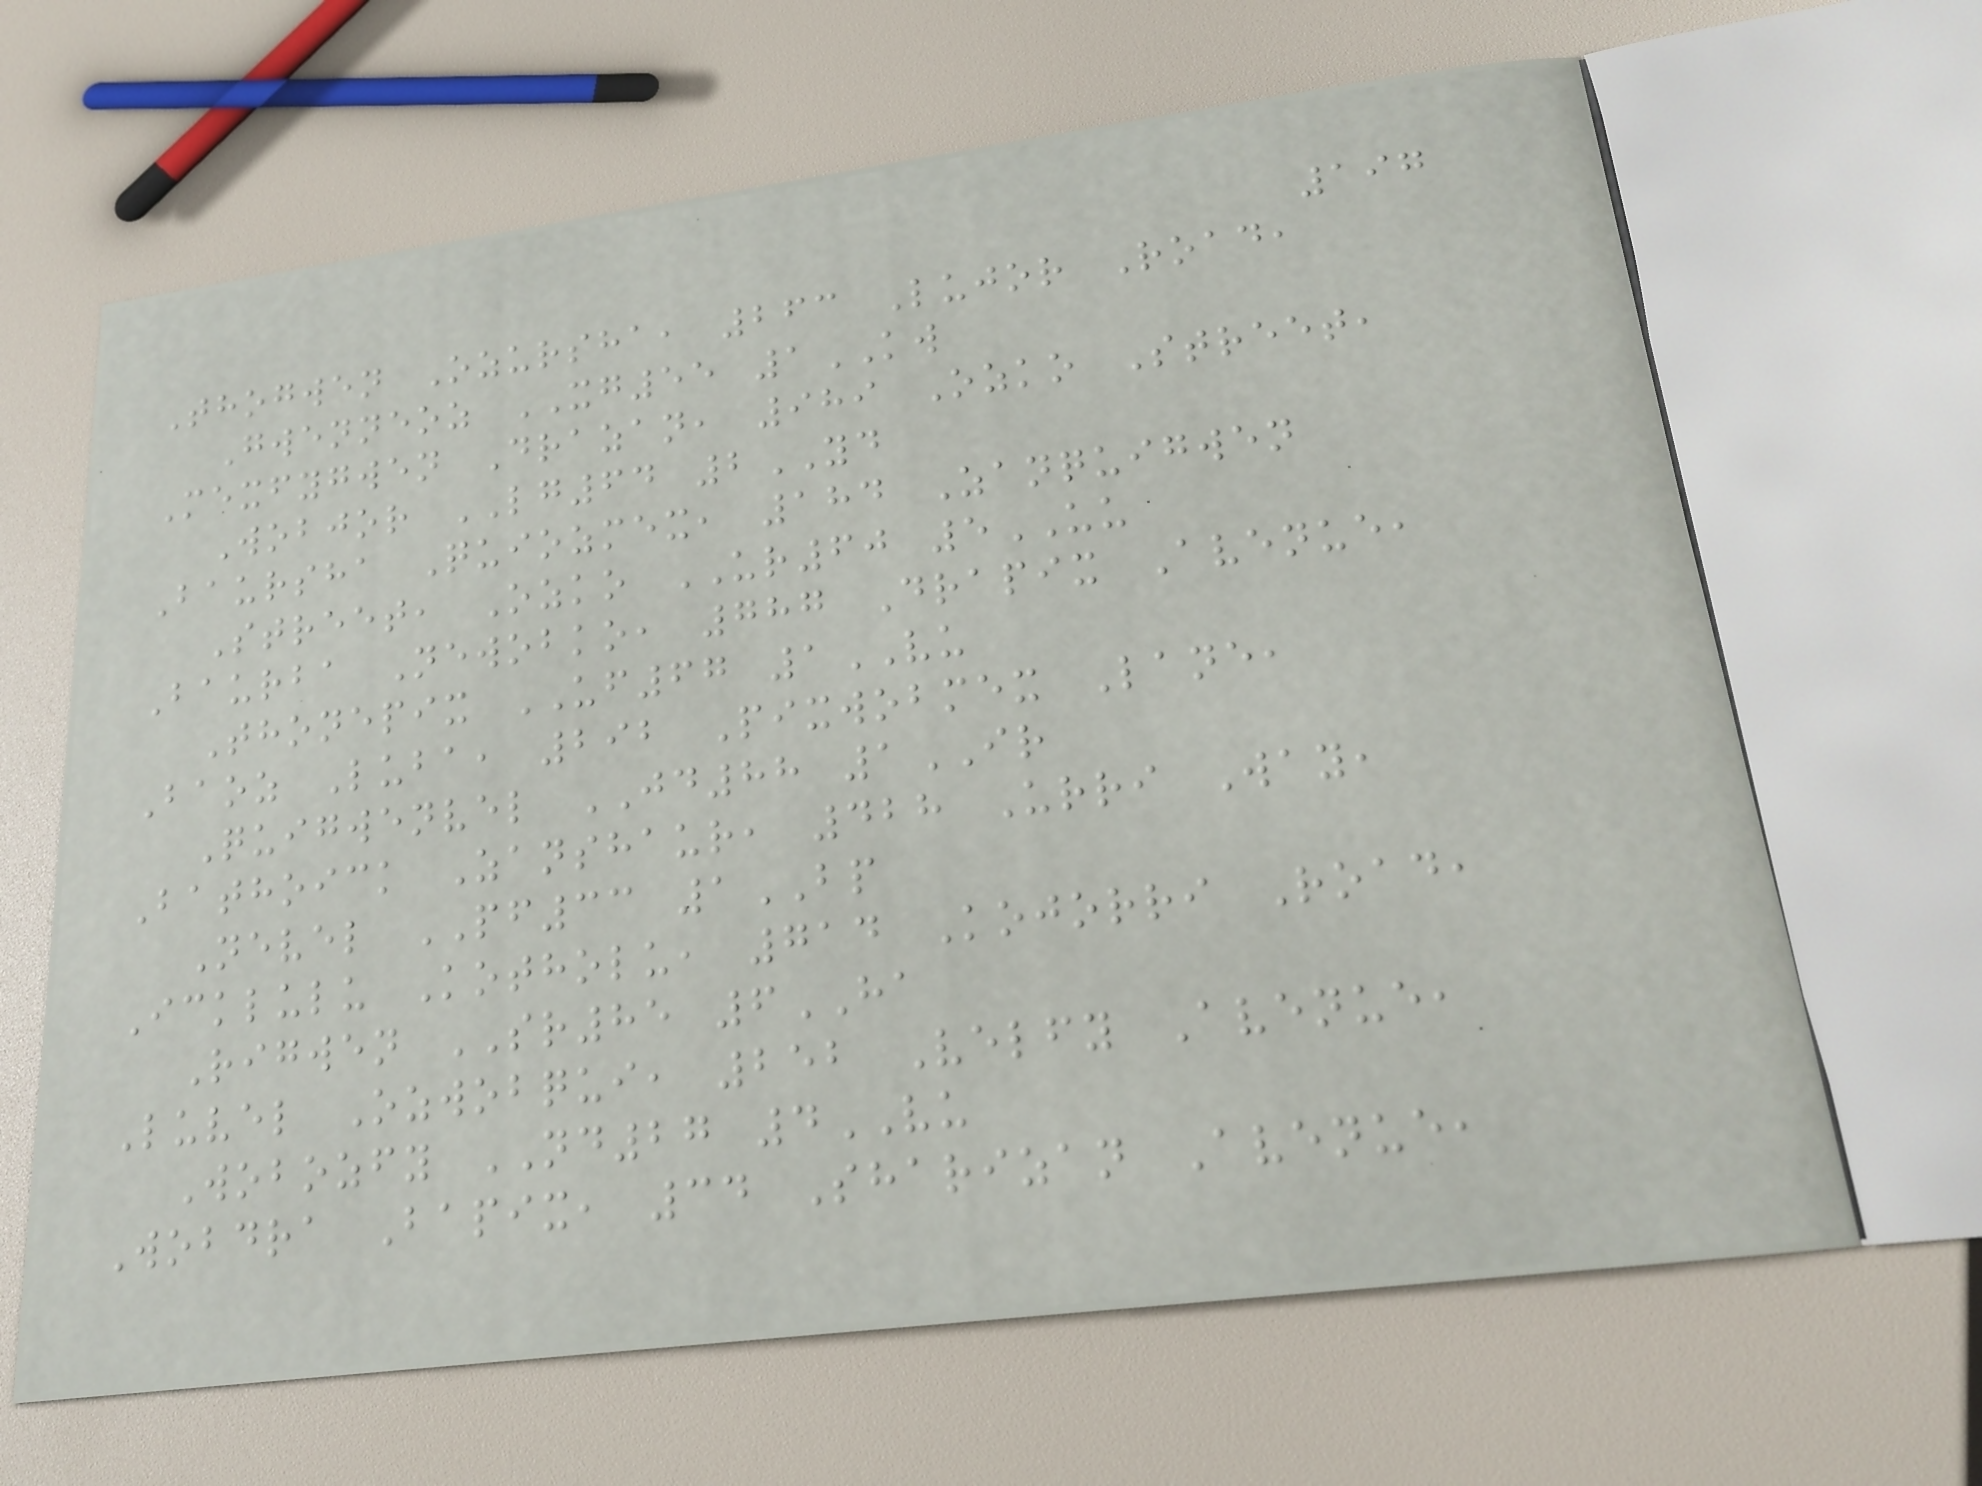197
Thogwen Ozursha, 263 Lujor Road,
Gwenneoz XG55 1KW
Mexfygwen Drazan, 989 Ozko Street,
Wobjor LG64 2YD
Baursha Quiozmex, 184 Zanquigwen
Street, Ozko UR60 5UU
Baurba Newobko, 787 Drapix Avenue,
Thonepix UF67 1VU
Baoz Luba, 292 Pixwobmex Lane,
Quigwenvel JD88 1IR
Bathoick Zanshaur, 428 Urri Way,
Nevel PF33 1BP
Icklulu Kotholu, 714 Kojorri Road,
Rigwen SR85 6HA
Luvel Ozwobqui, 252 Velfy Avenue,
Wobozfy ND27 4VU
Wobdra Bapix, 34 Sharizan Avenue,
